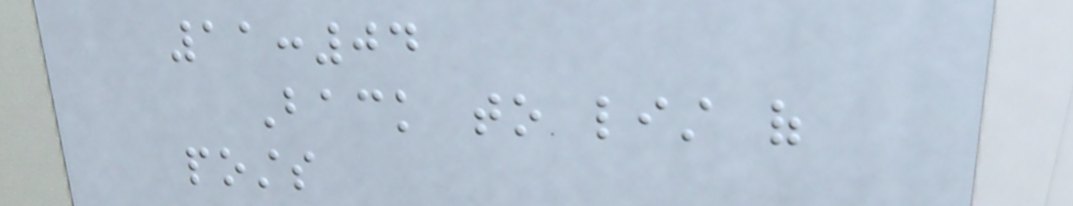11:04
Back to list of
posts
